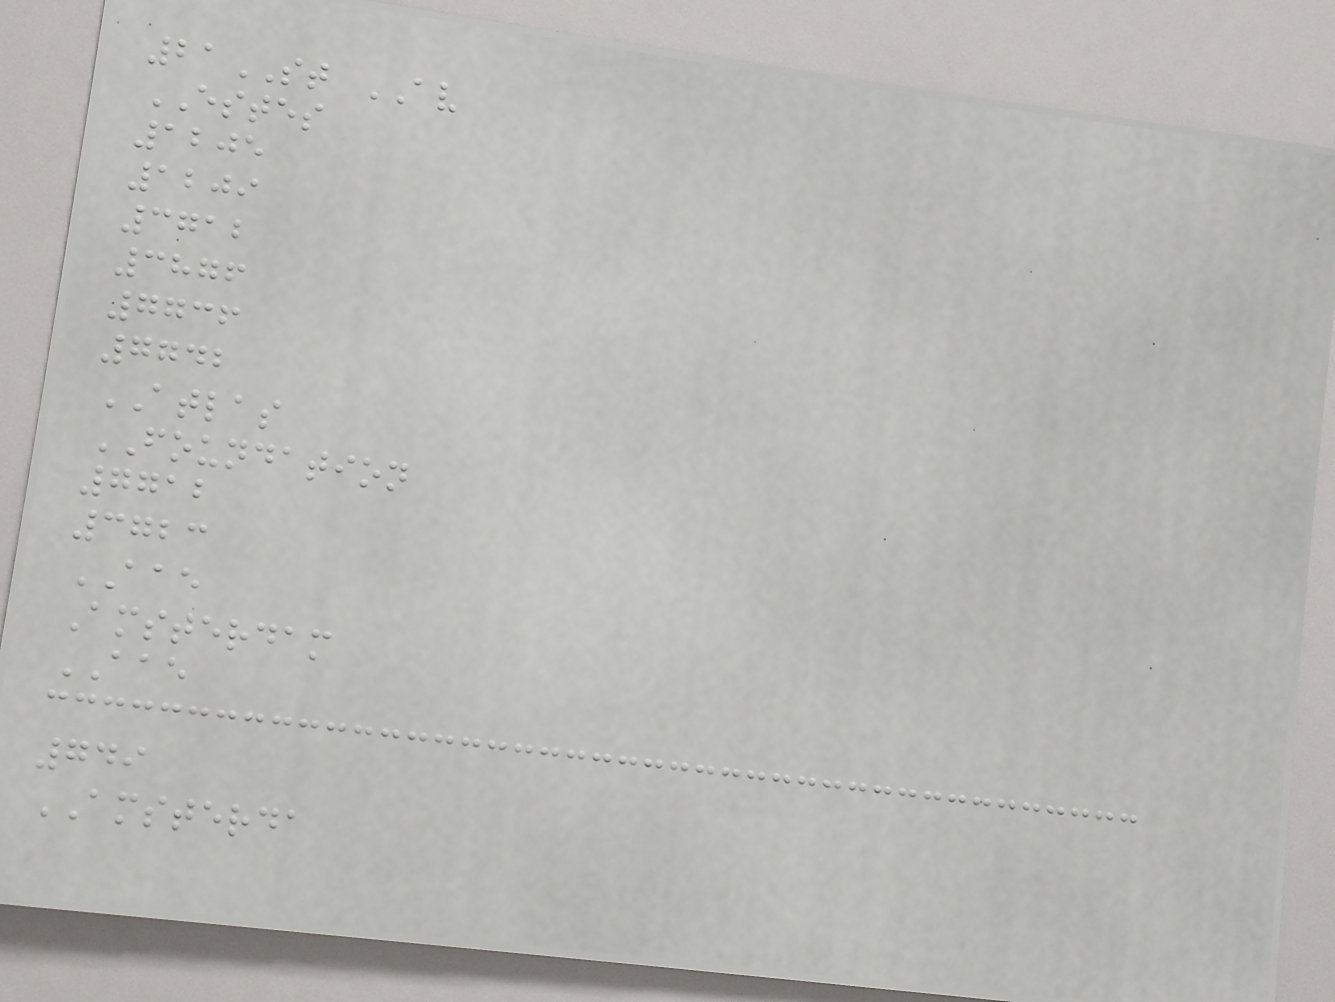21ST AV
ESTES
1205
1209
3712
3876
7736
7742
ATLAS
FOUNDATION
7712
3723
AAE
Amsterdam
AAE
749
AMSTERDA
